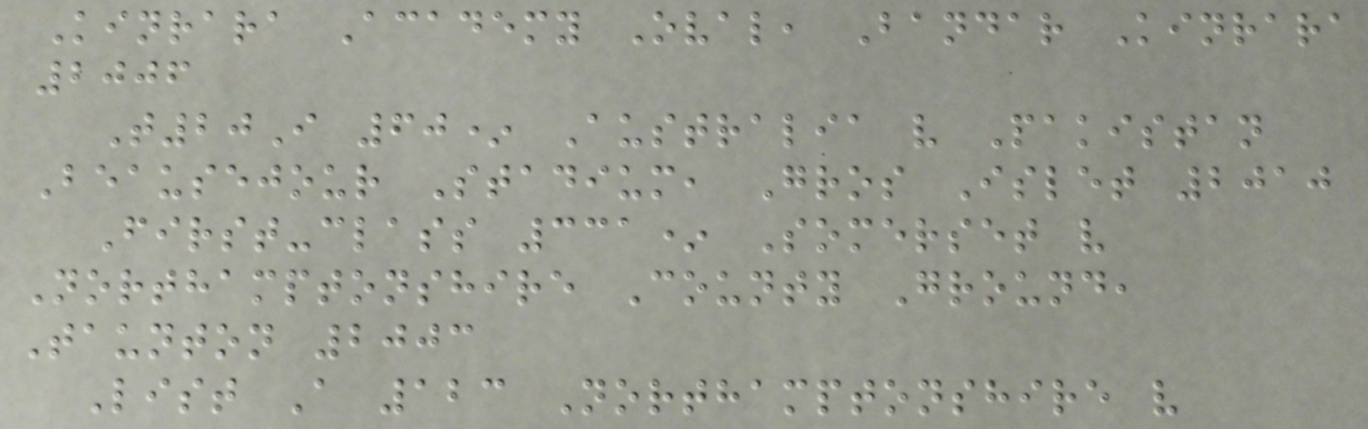Kinrara Academy Oval, Bandar Kinrara
2006
T20I 60* Australia v Pakistan
Beausejour Stadium, Gros Islet 2010
First-class 331* Somerset v
Northamptonshire County Ground,
Taunton 2003
List A 123 Northamptonshire v
